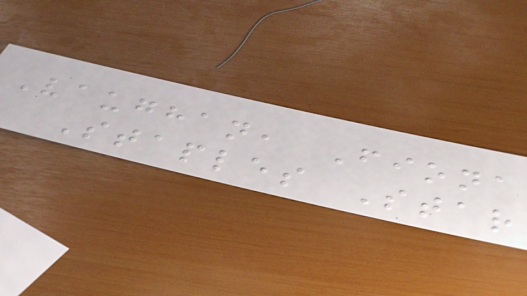Vaughan, Fiona
Staples Star
